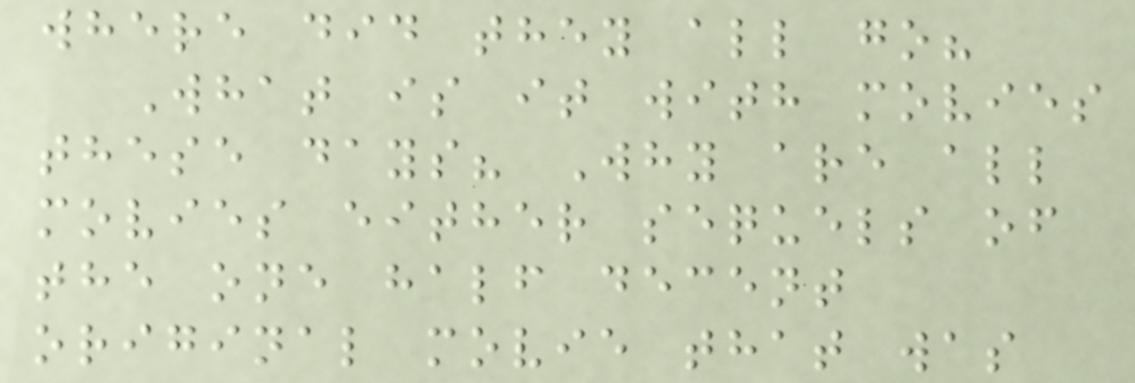where did they all go?
What is it with movies
these days? Why are all
movies either sequels of
the one half decent
original movie that was
